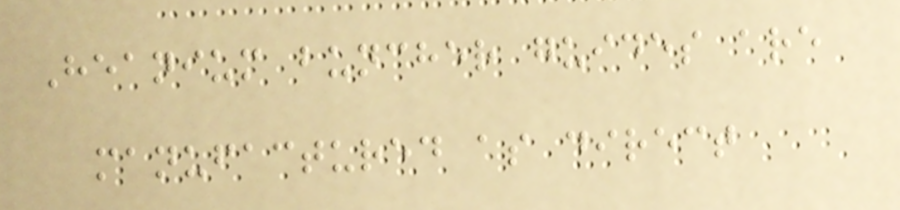Heanium buncher guides are
manufactured as direct
